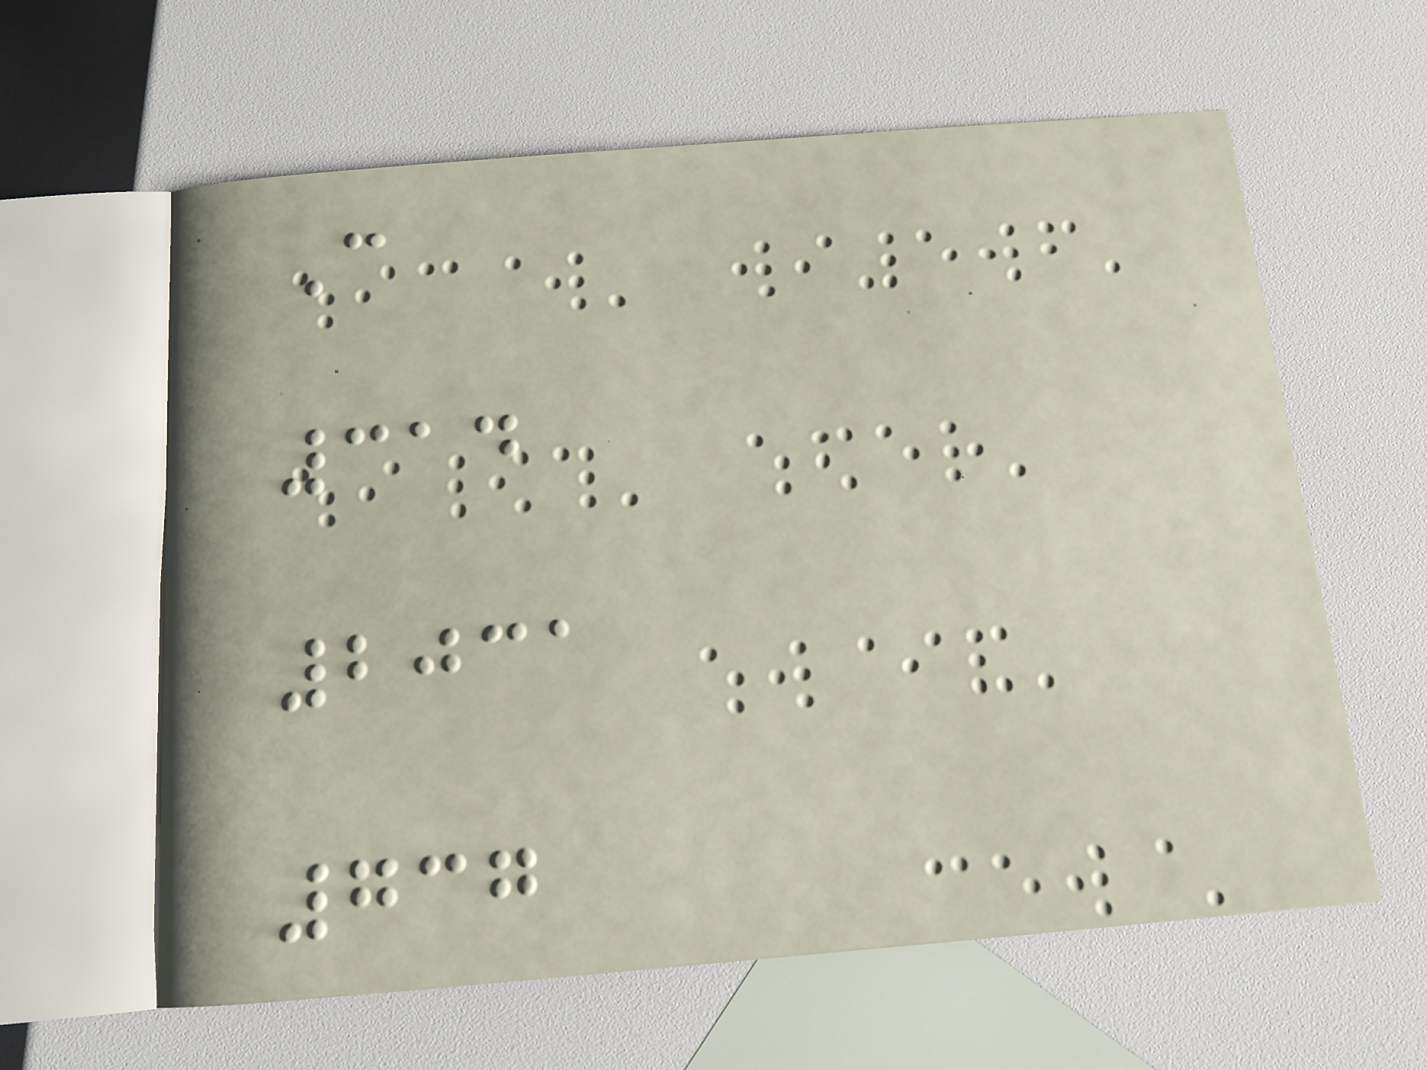C
314
2031
737
